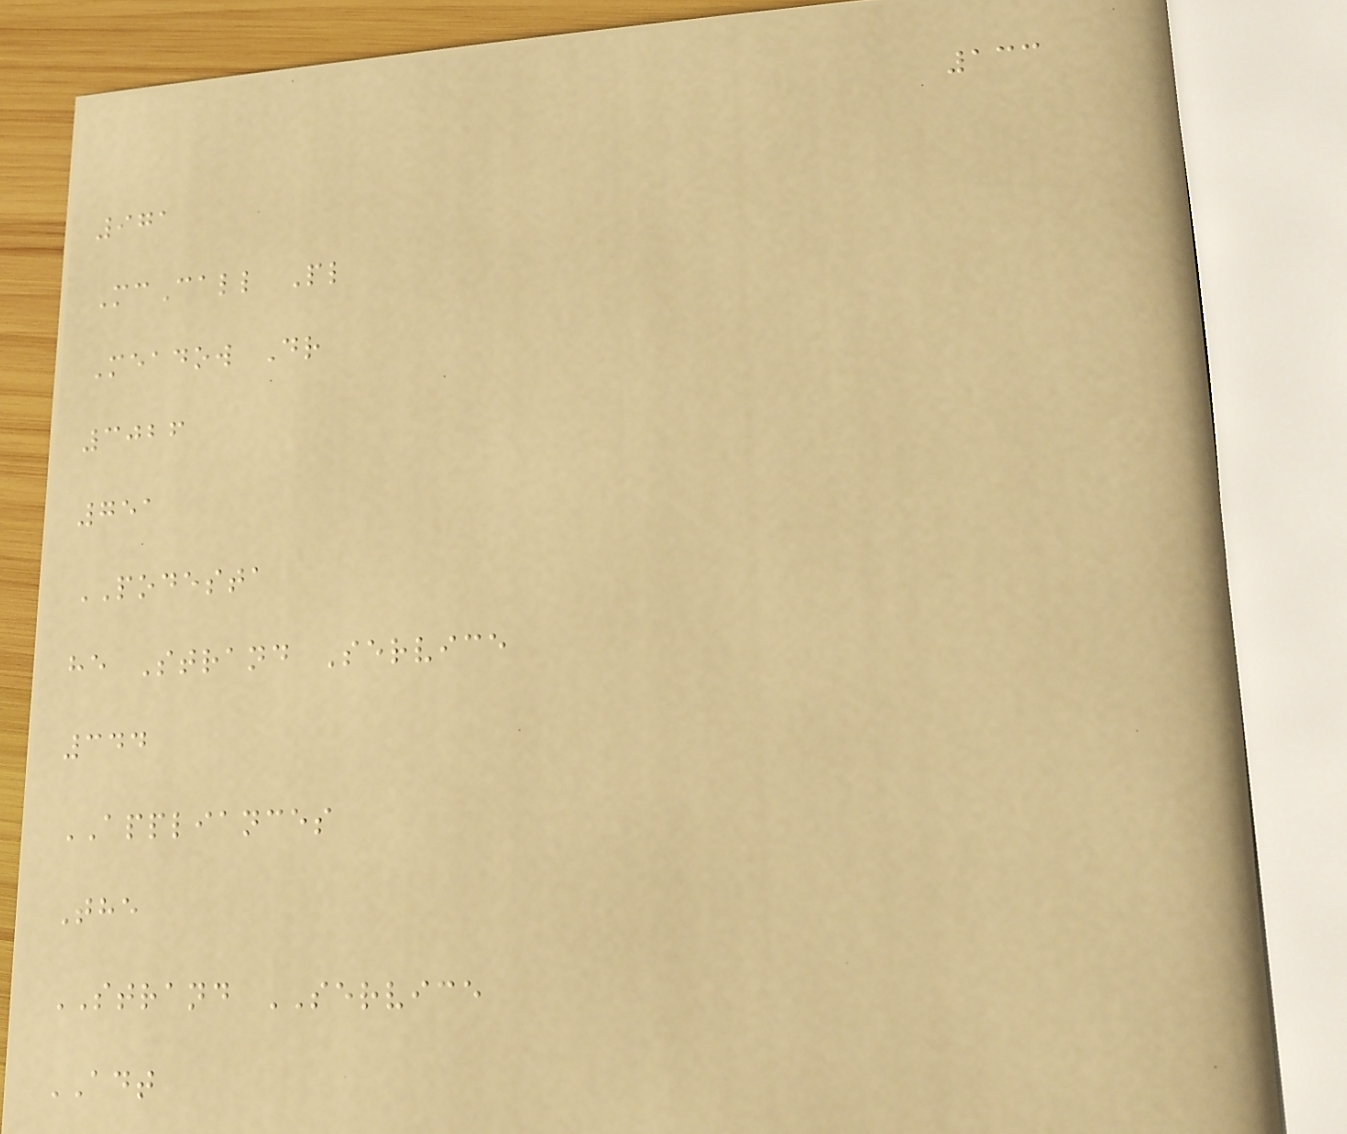133
971
McCall Pl
Meadow Dr
3026
751
PODESTA
he Strand Service
344
APPLIANCES
The
STRAND SERVICE
ADT
